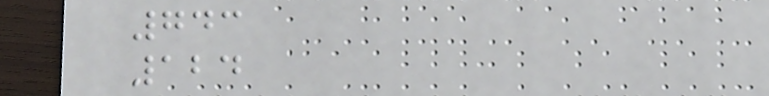743
124
